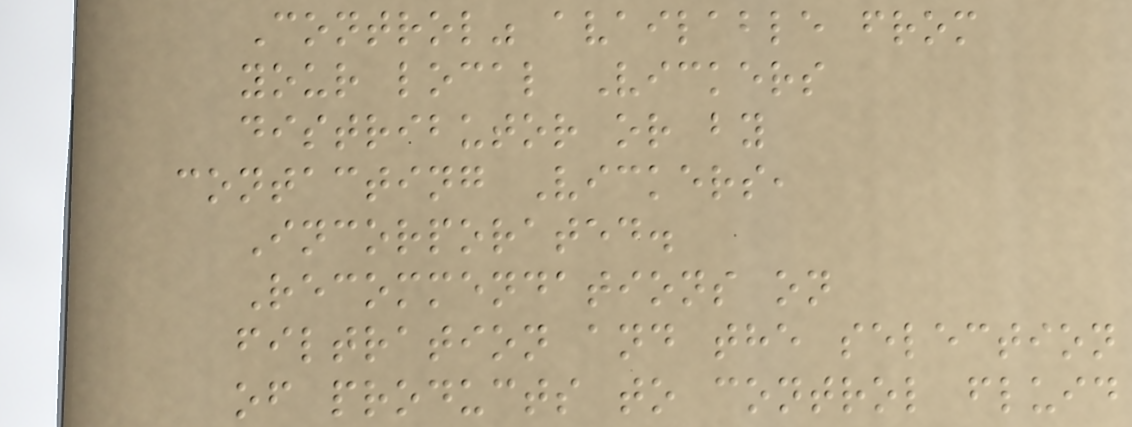Control" available from
your local Vickers
distributor or by
contacting Vickers,
Incorporated.
Recommendations on
filtration and the selection
of products to control fluid
